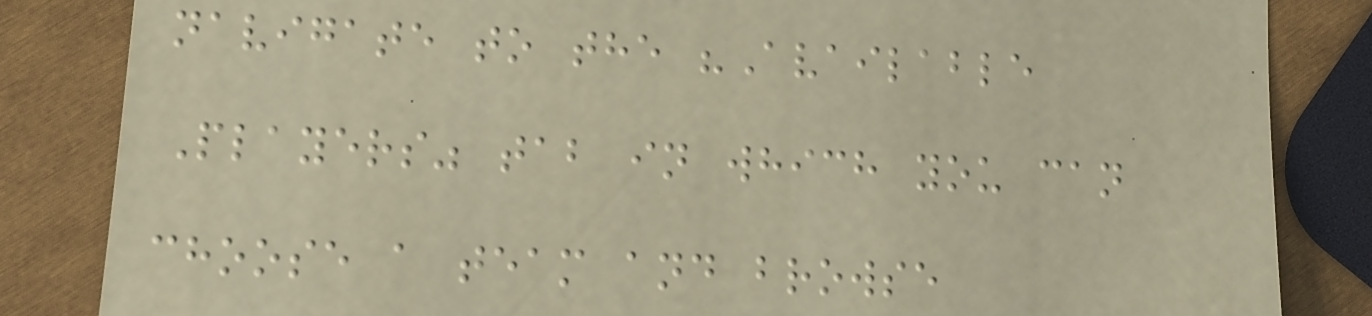navigate to the "Available
Players" tab in which you can
choose a team and browse
